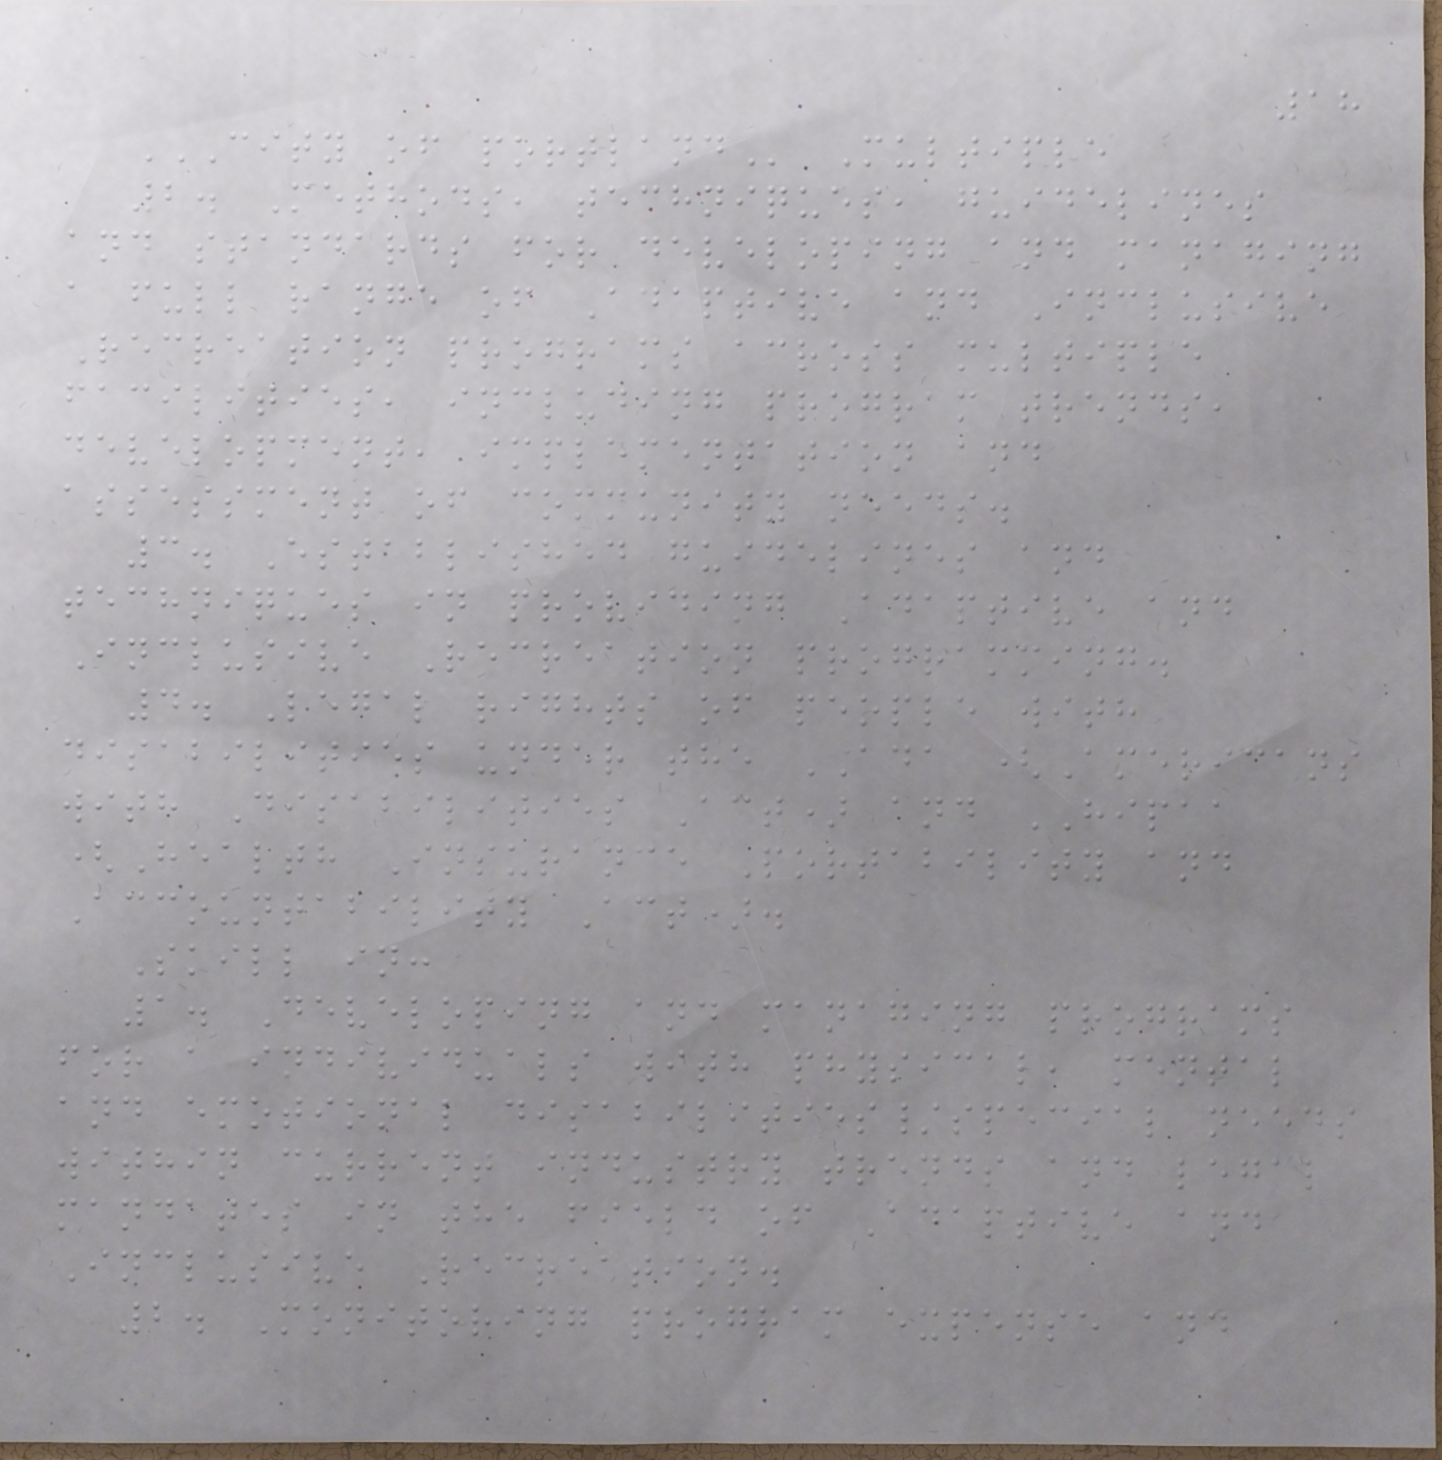18
CITY OF PORTLAND Multiple
2. Methods, techniques, guidelines
and standards for developing and managing
a full range of Adaptive and Inclusive
Recreation programs across multiple
facilities, including program trends,
development, implementation and
assessment of community needs.
3. Established guidelines and
techniques in providing Adaptive and
Inclusive Recreation programming.
4. Legal rights of people with
disabilities under the ADA (Americans
with Disabilities Act) and HIPAA
(Health Insurance Portability and
Accountability Act).
Skill in:
1. Developing and managing programs
for a individuals with physical, mental
and emotional disabilities/special needs
within current industry trends and legal
mandates in the field of Adaptive and
Inclusive Recreation.
2. Monitoring program expense and
